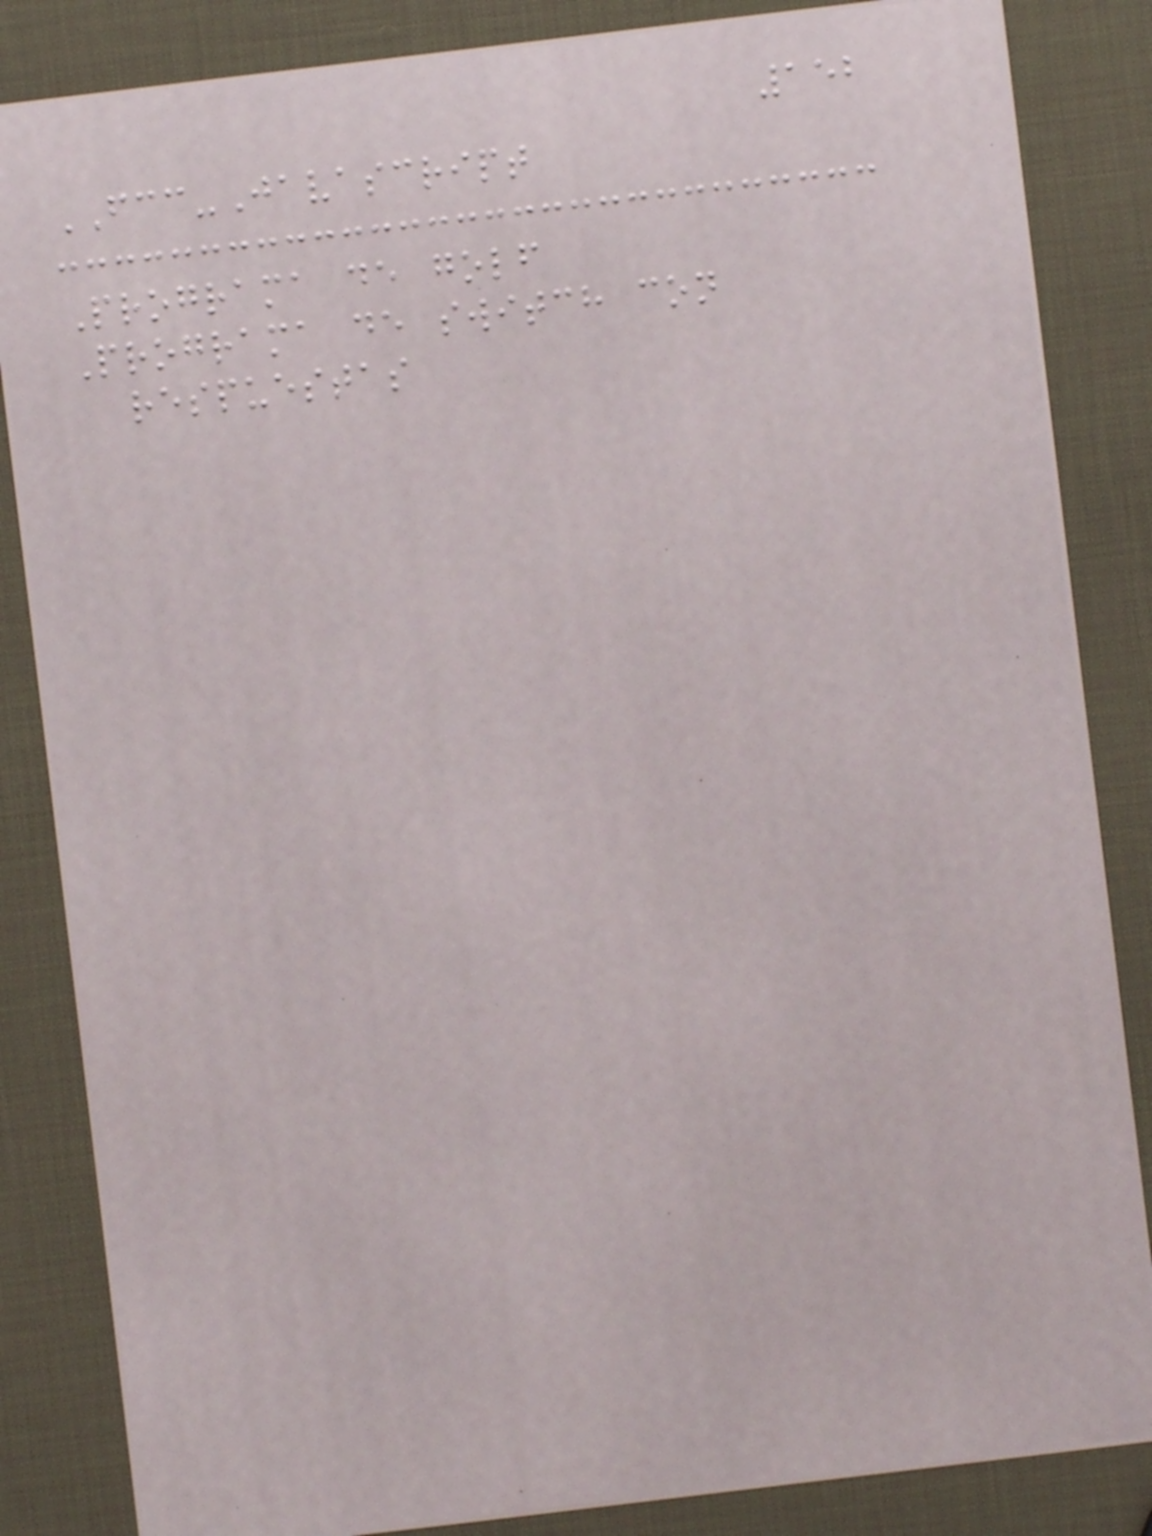152
FCC-Javascript
Programa de golf
Programa de switch con
respuestas
